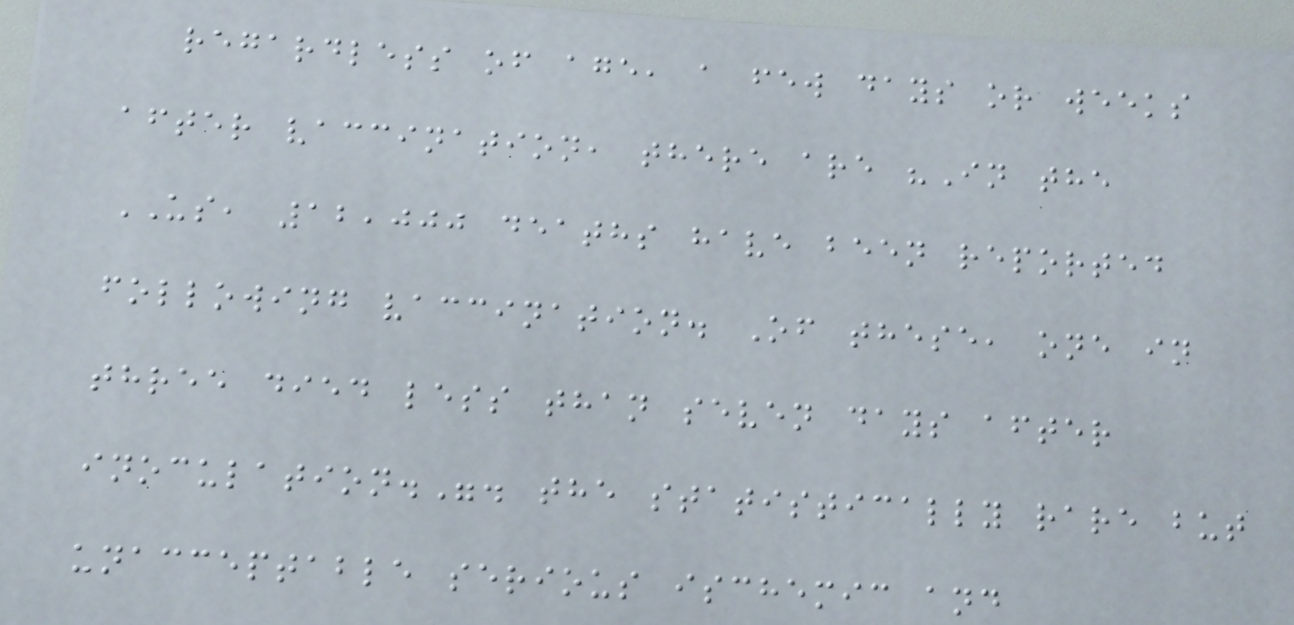regardless of age, a few days or weeks
after vaccination, there are "In the
US, 12,000 deaths have been reported
following vaccination. Of these, one in
three died less than seven days after
inoculation.". the statistically rare but
unacceptable serious ischemic and
